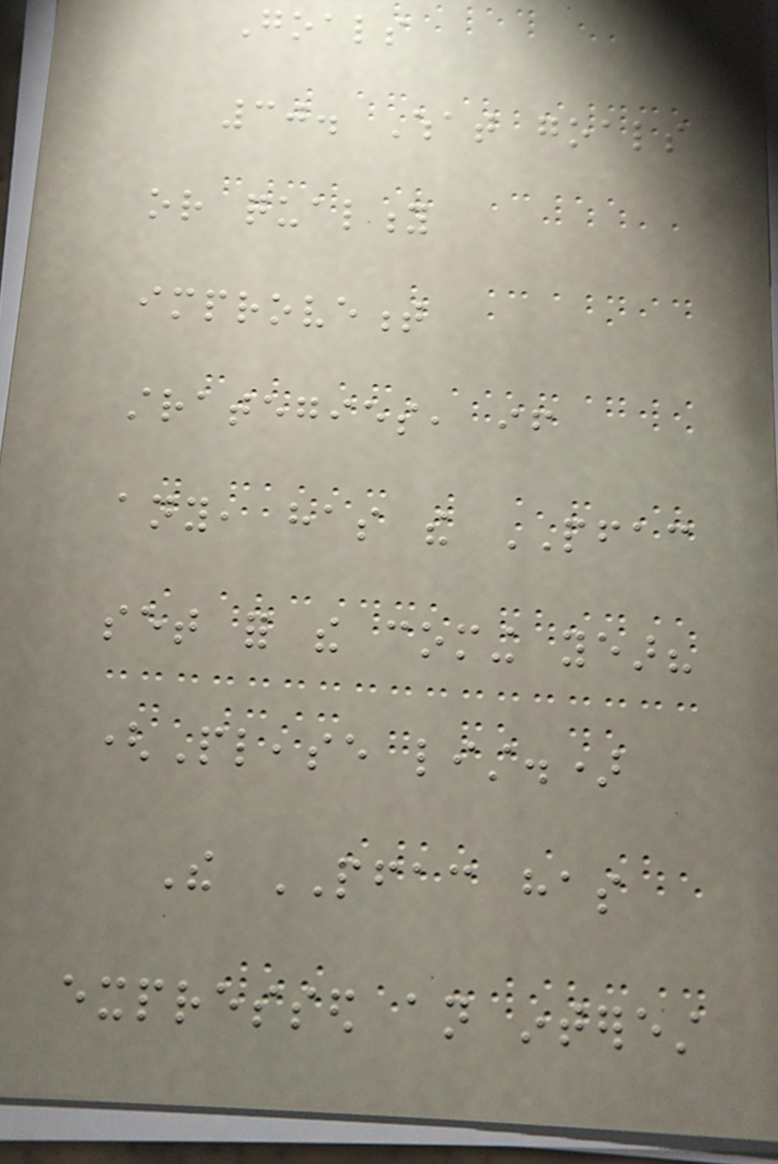Goals
30. What goals
or quality
improvement
strategies, if
any, has the PFAC
set for the coming year?
(Please list.)
The PFAC has
expressed an interest
